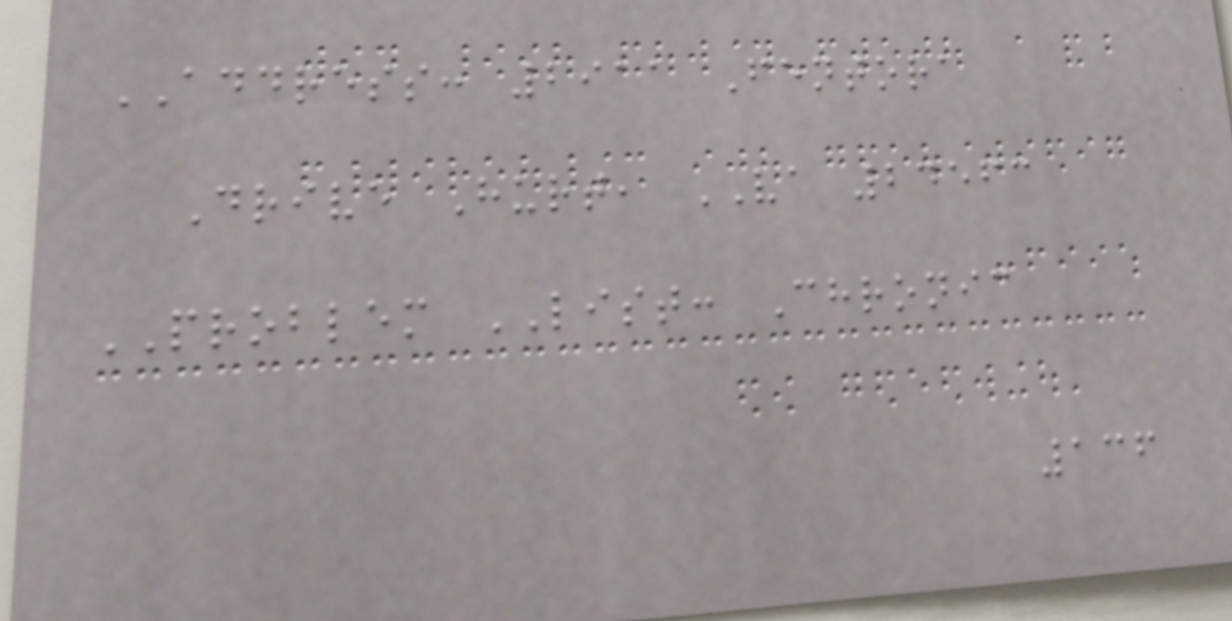ADDRESS: 2911 Fentora
Drive Hurt, VA 24563
PROBLEM LIST: Chronic
136
